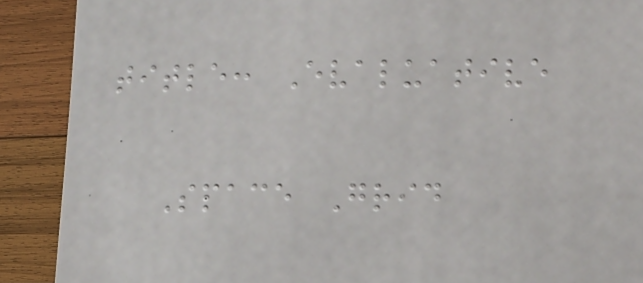title: Evaluative
Space Grid
